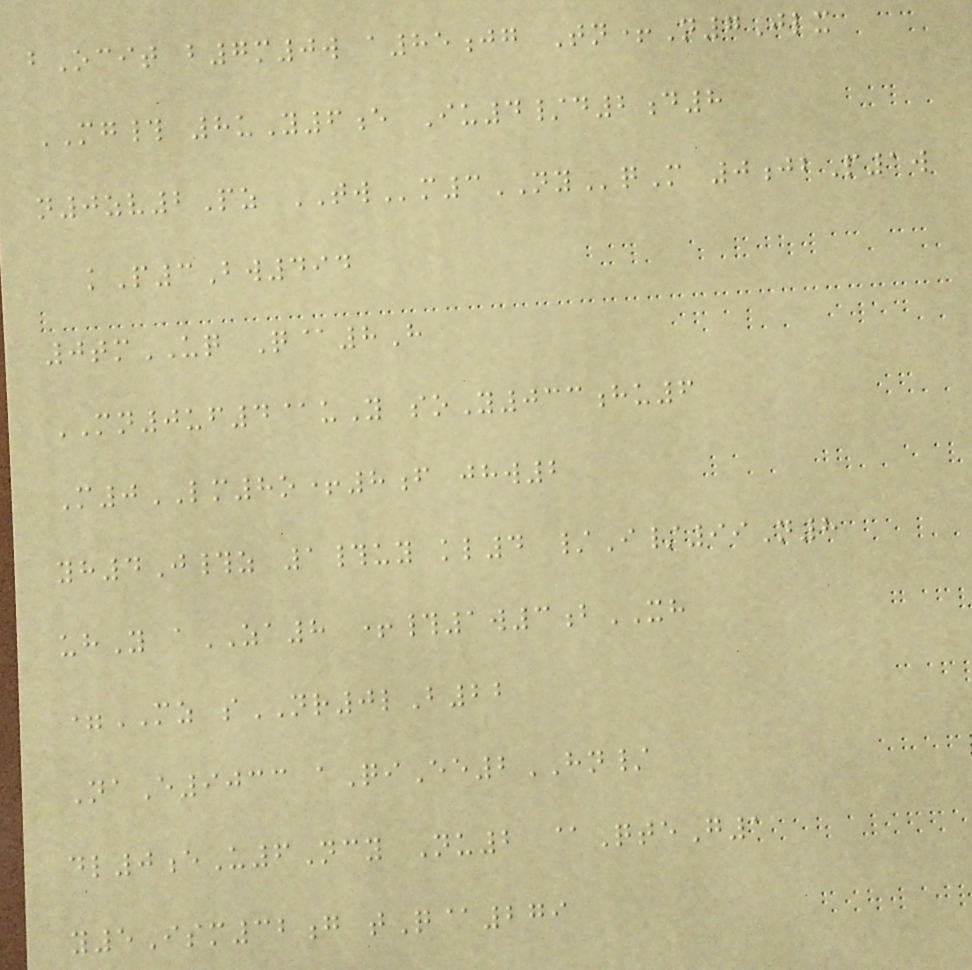bOcit b7m0w a85jg Tn+N7Jlx
MG# 8uY6e Iu4/d2d8
n0zv2Pz TWm3NYqM 0jbP1w
kP3Bw494
0tmUQ Q@8H
MN0uf4@uY soY033hu6
M0LM8o+8f jhw2
yh4J#z 1#uy kl4 /I/99N8
uhY aZA8 +#1w3bXH
=MZ sNR0lB22
NaE9033 aQiEe2HN/
dl0eU6Ncy Nu2 @QteG1
y5Ism32g tQ@279
